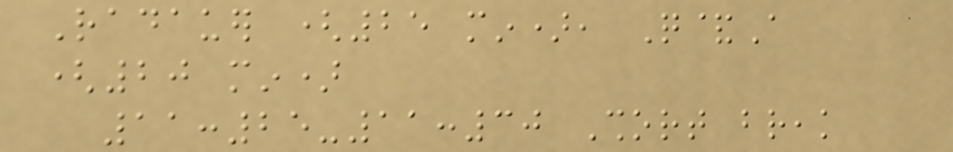Radauer (25 min), Q&A
(20 min)
11:25-11:30 Short break
